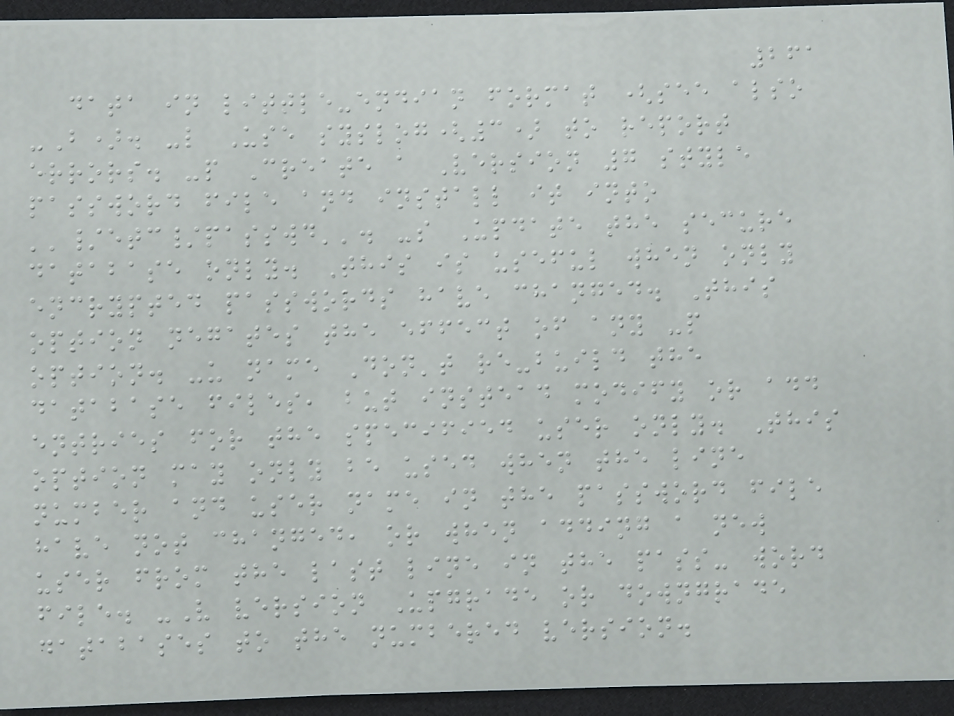261
data in little-endian format (see also
-B). -l Use syslog(3) to report
errors. -p Create a Version 7 style
password file and install it into
''/etc/passwd''. -s Update the secure
database only. This is useful when only
encrypted passwords have changed. This
option negates the effect of any -p
option. -u name Don't re-build the
database files, but instead modify or add
entries for the specified user only. This
option may only be used when the line
number and user name in the password file
have not changed, or when adding a new
user from the last line in the pass- word
file. -V version Upgrade or downgrade
databases to the numbered version.
